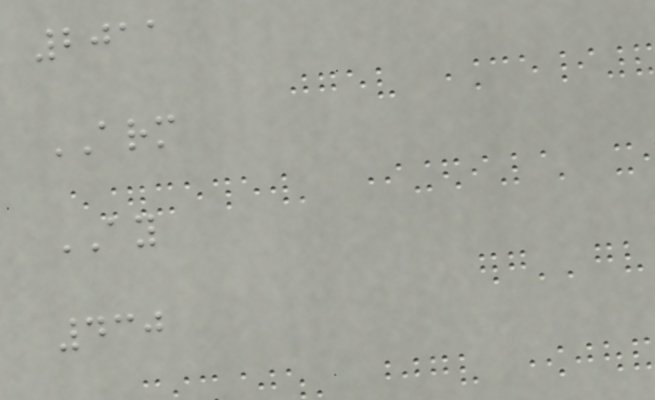2011
ARM
AY
430
